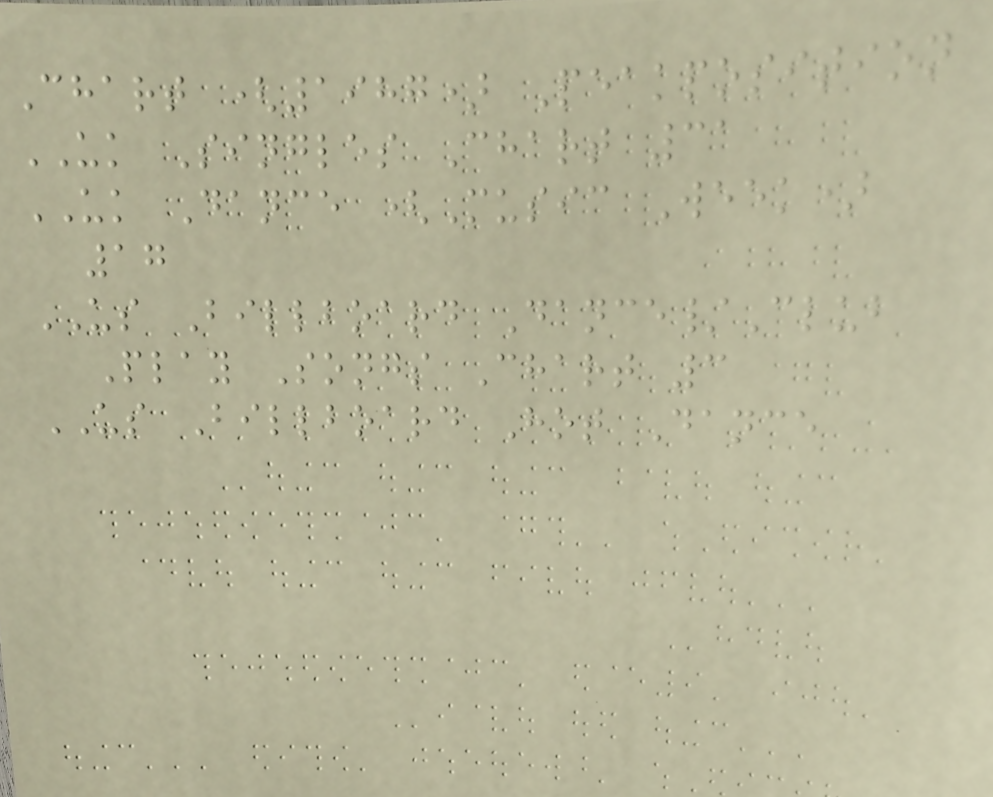Chart (1987) Peakposition
UK Singles Chart 31
UK Dance (Music Week)
17
US Billboard Dance/Club
Play Songs Chart 3
US Billboard Hot Dance
